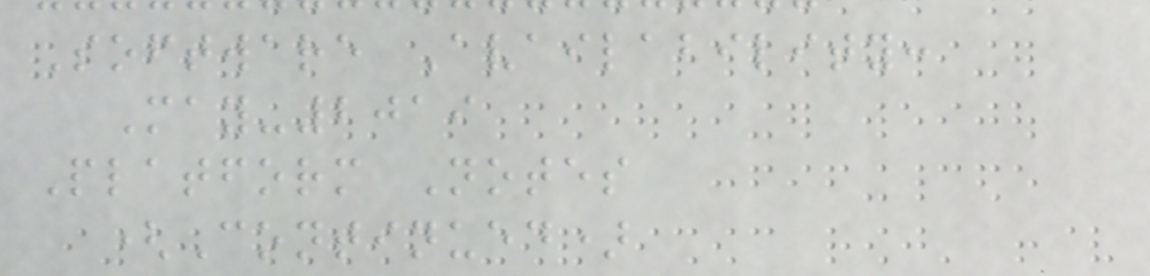Software Availability:
May-2019
Platform Notes
(Continued)
